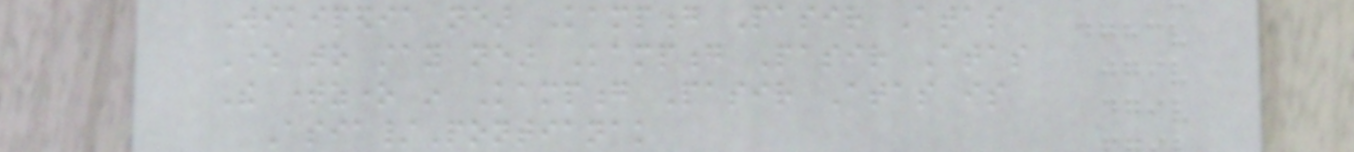Wikipedia near Kampong Pasir Atas
Where to stay near Kampong Pasir Atas
The timezone in Kampong Pasir Atas is
Asia/Pontianak
